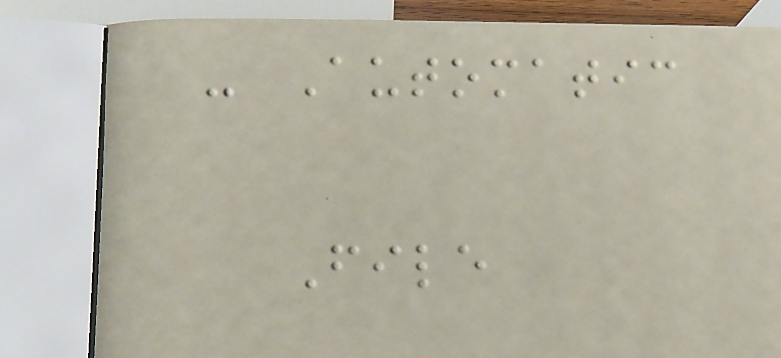- Automatic
File
